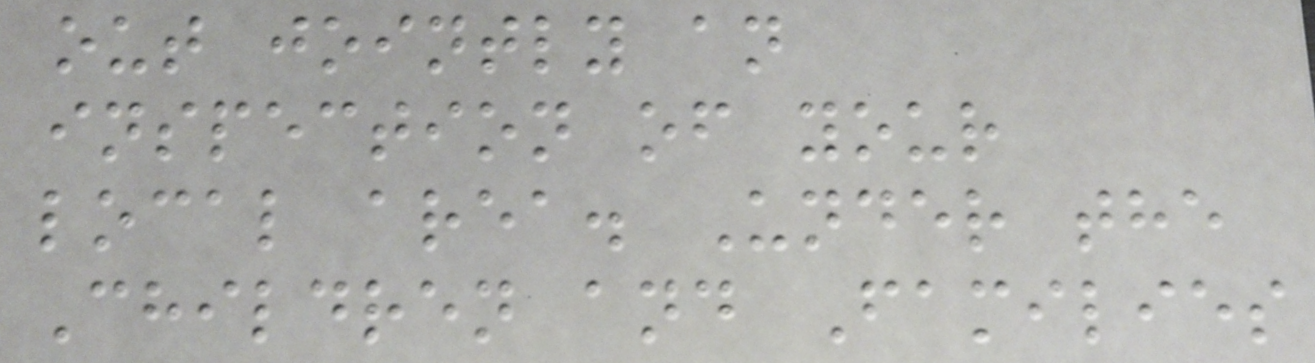out jointly an
inspection of your
local area. Under the
Children and Families
